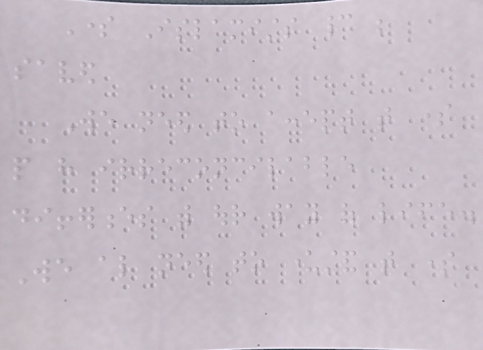Some Islamists cannot be
saved
We need to accept that some
people have irreconcilable
differences with our way of life.
We also need to understand that some
